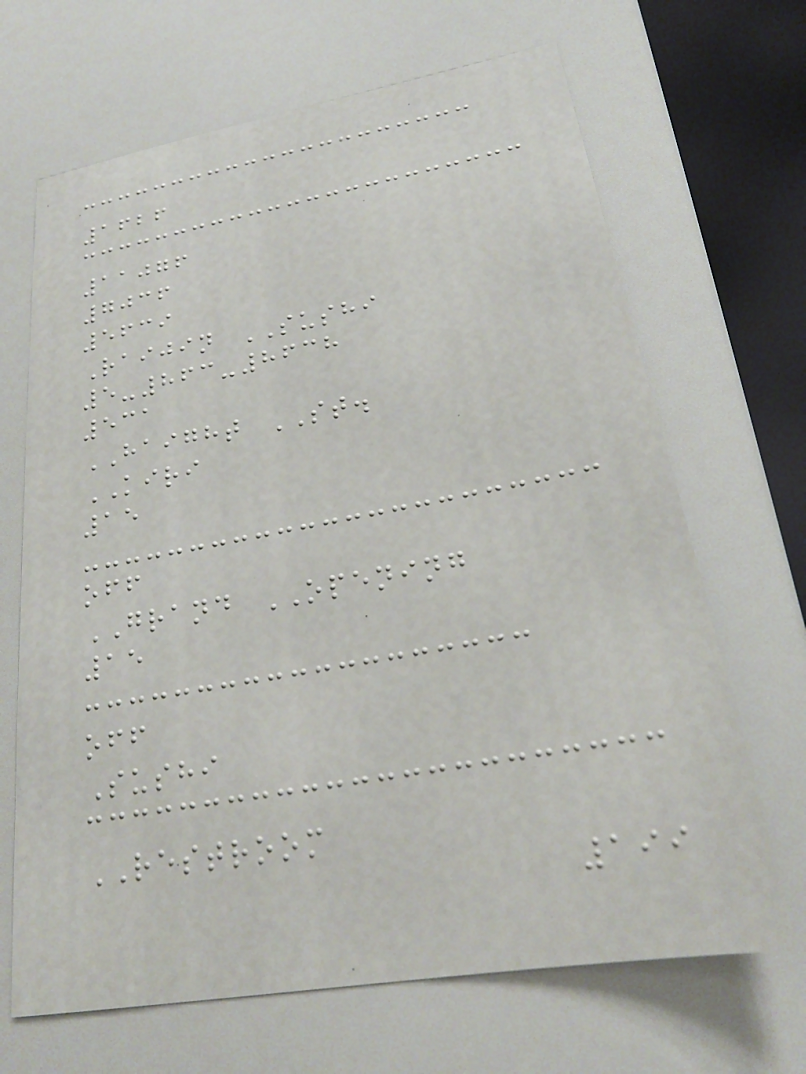1626
11076
7036
5639
Raijin SUSHI
5-863-8638
531
HAIGHT ST.
KIRI
15
off
GRAND OPENING
15
off
Sushi
RESTROOM
199
